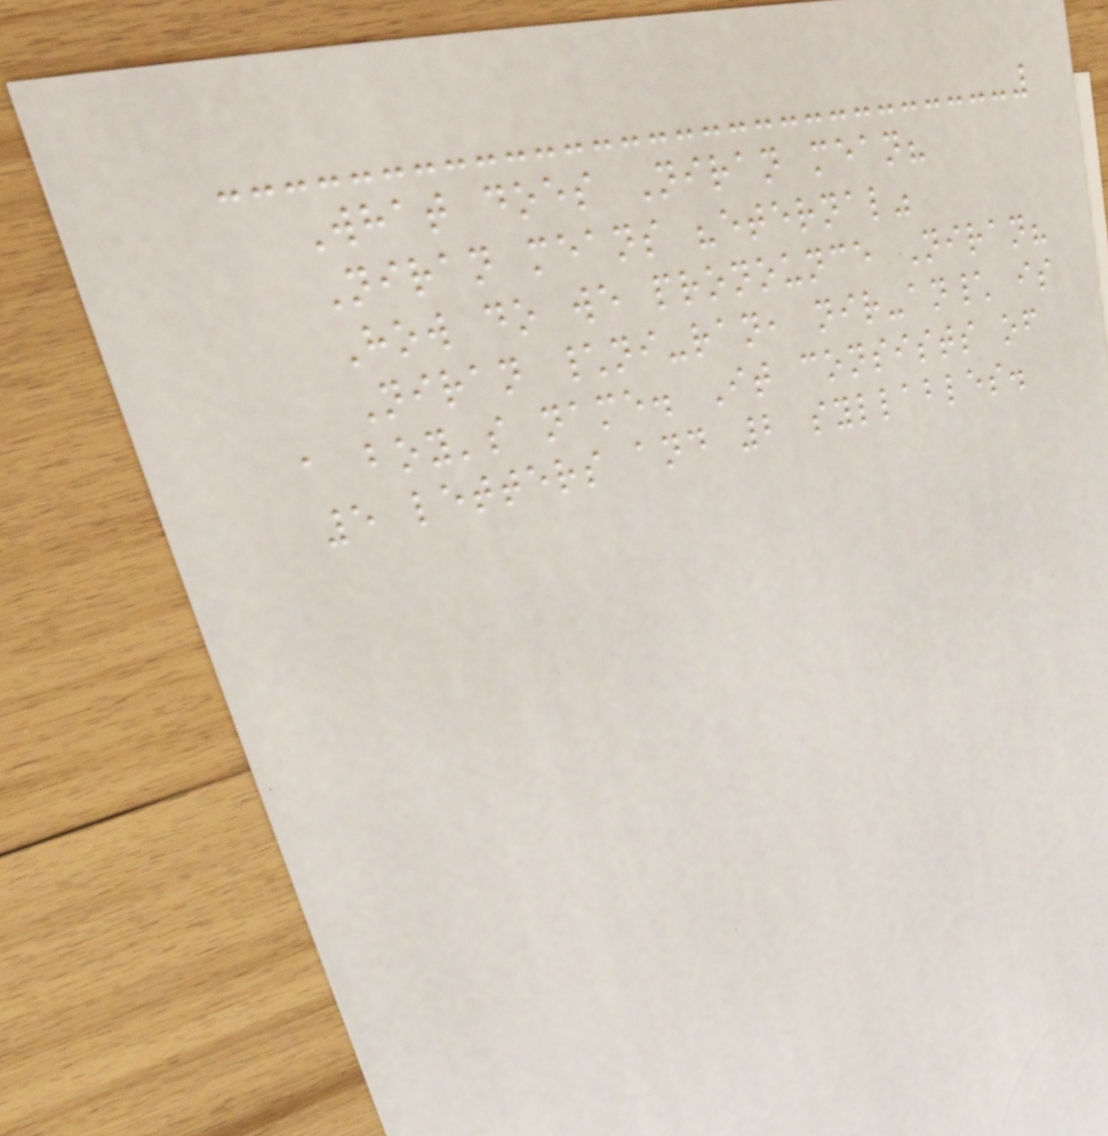What does Niran mean?
Niran means "eternal"
How do we pronounce Niran?
Niran \ni-ran, nir-an\ is
a boy's name. It consists of
5 letters and 2 syllables.
